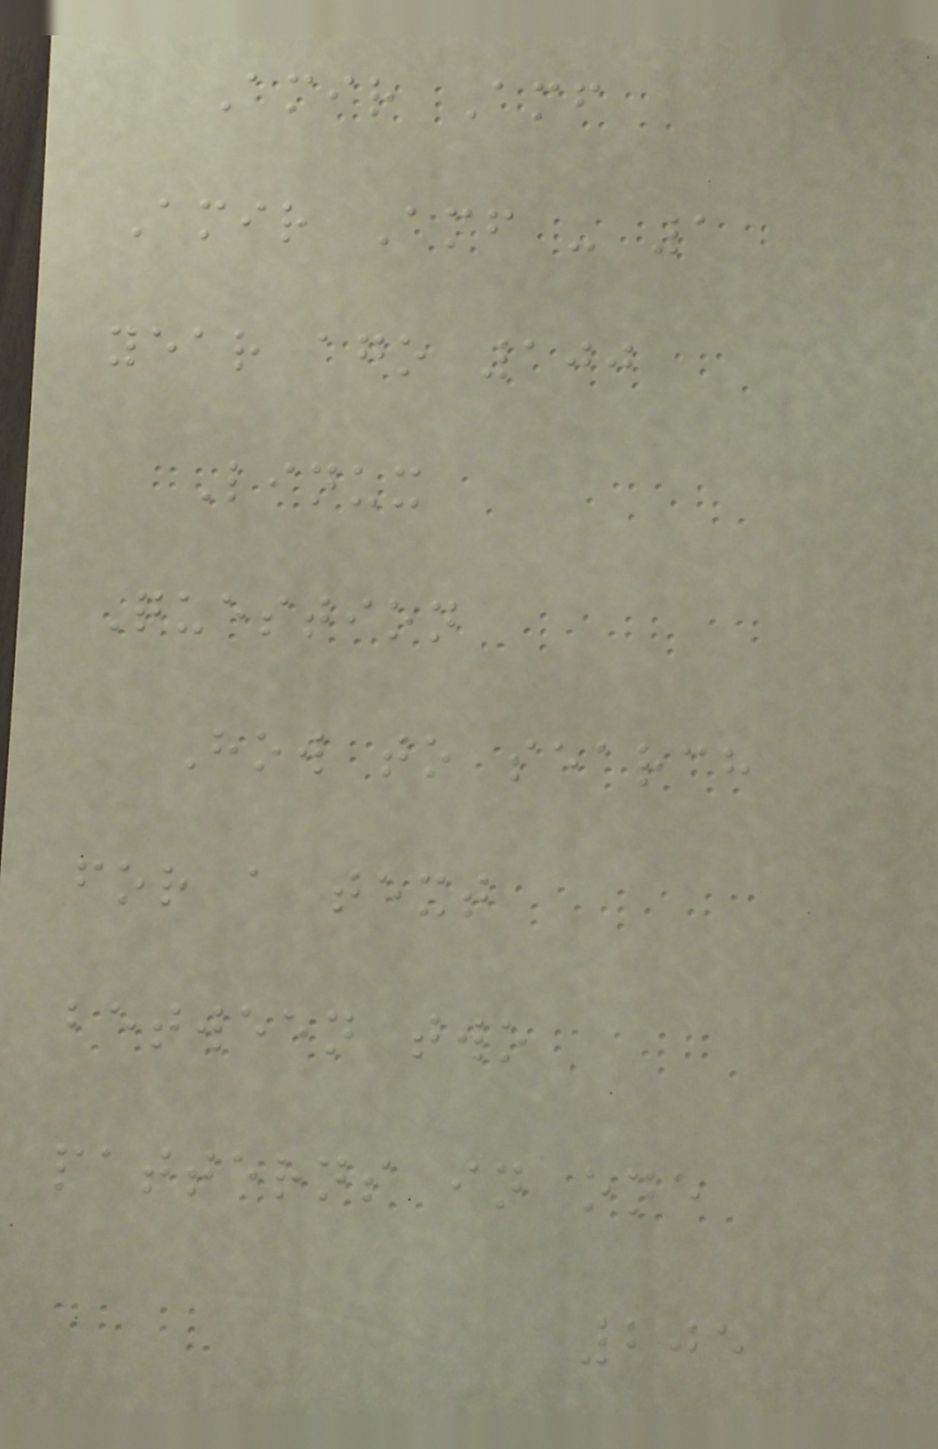Amir Amf
Amir Amf - 1
year ago 100
Linux
Question
How to search
for a text
between two
patterns in one
205
